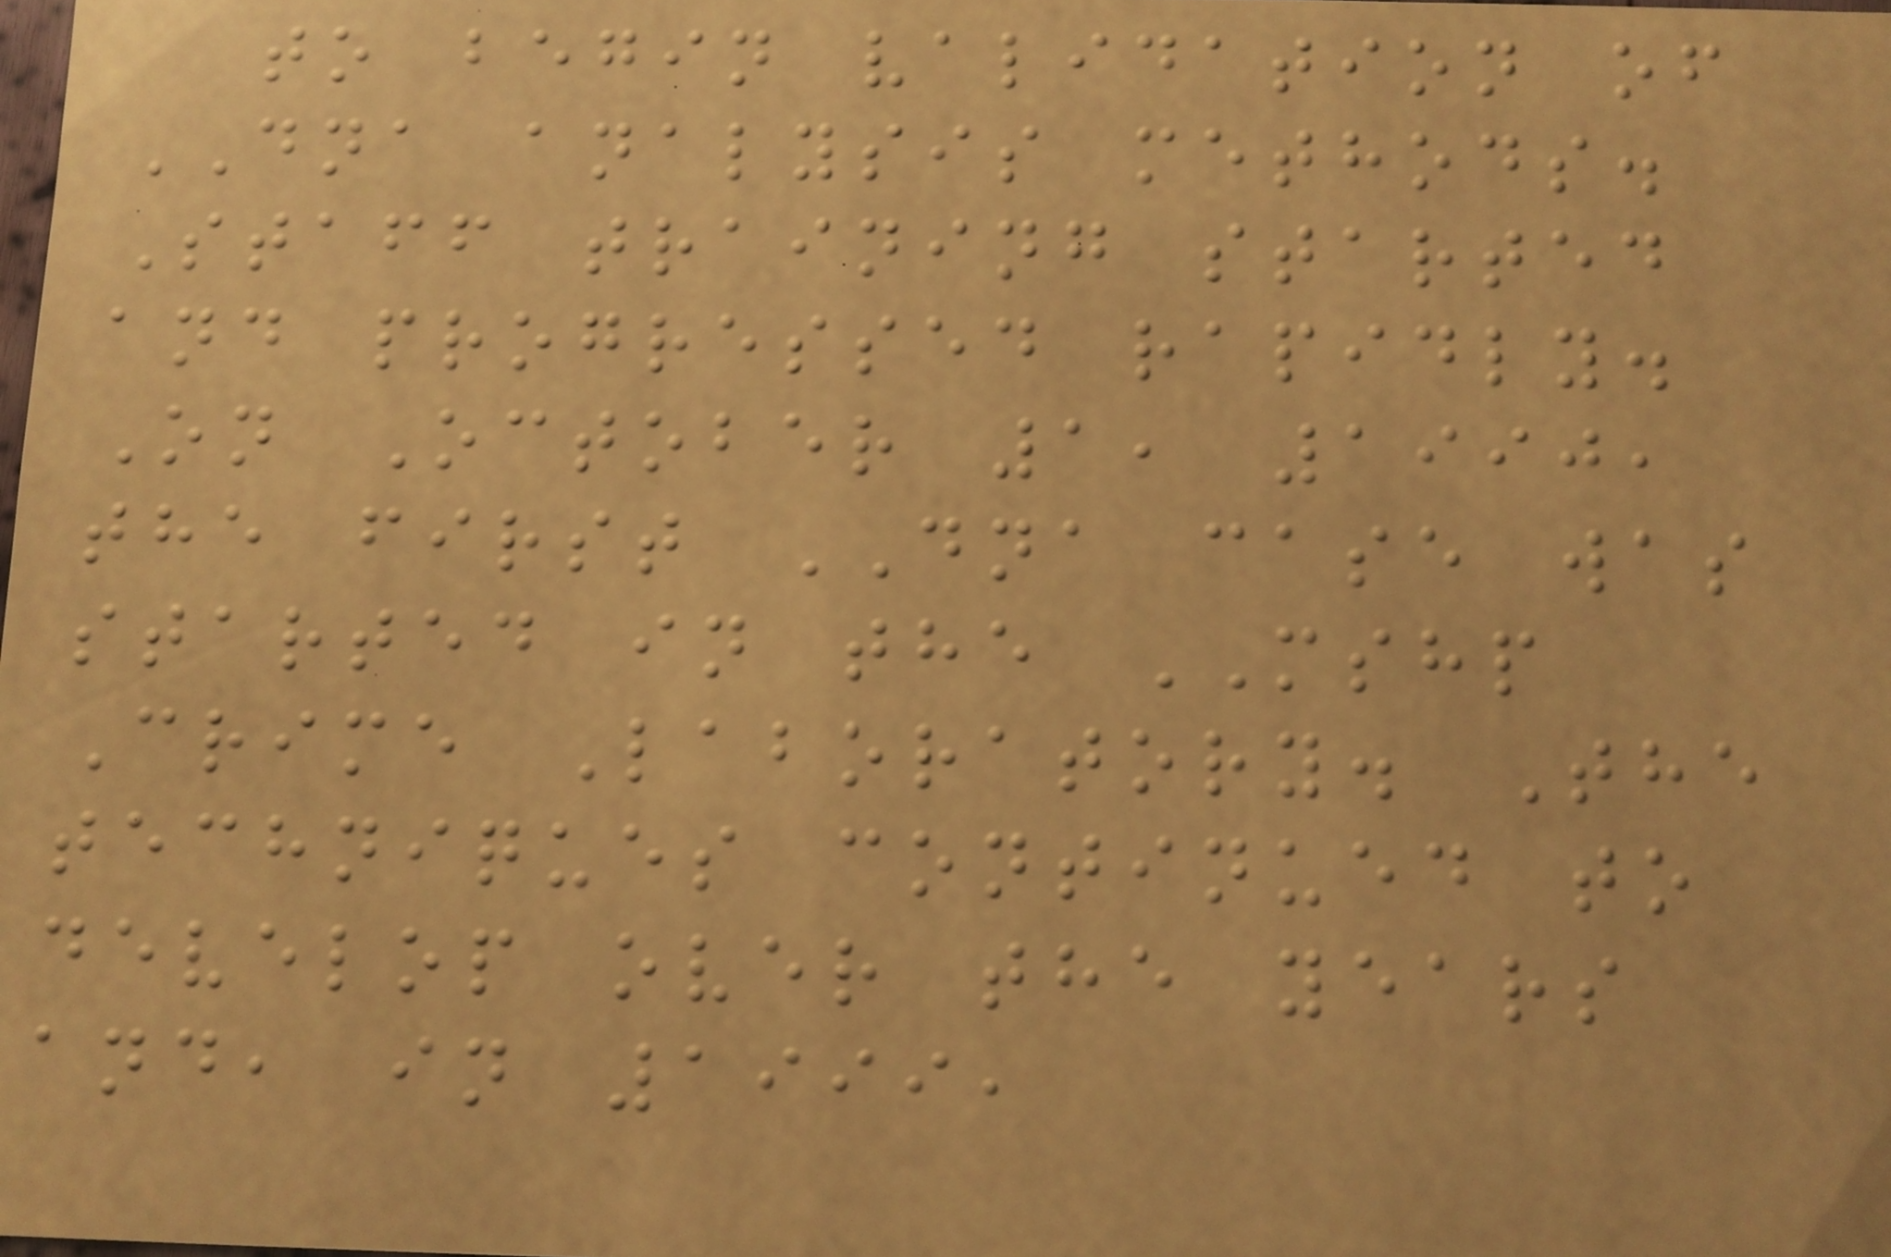to begin validation of
DNA analysis methods.
Staff training started
and progressed rapidly.
On October 1, 1990,
the first DNA case was
started in the MSHP
Crime Laboratory. The
techniques continued to
develop over the years
and, in 1999,
